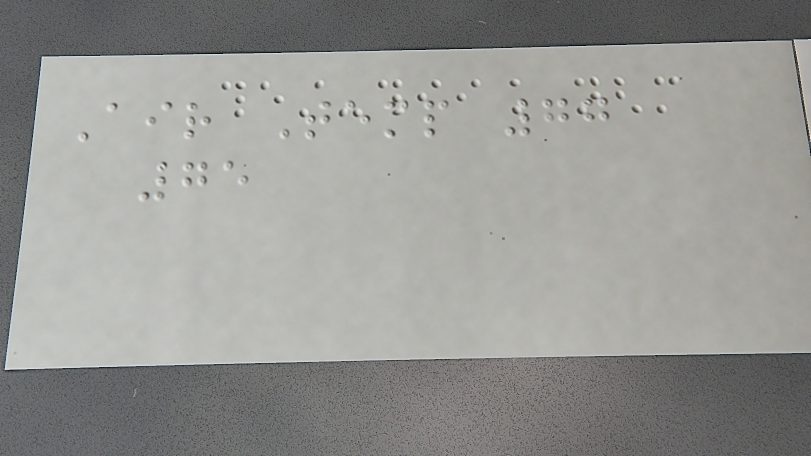Air Temp 77
75
